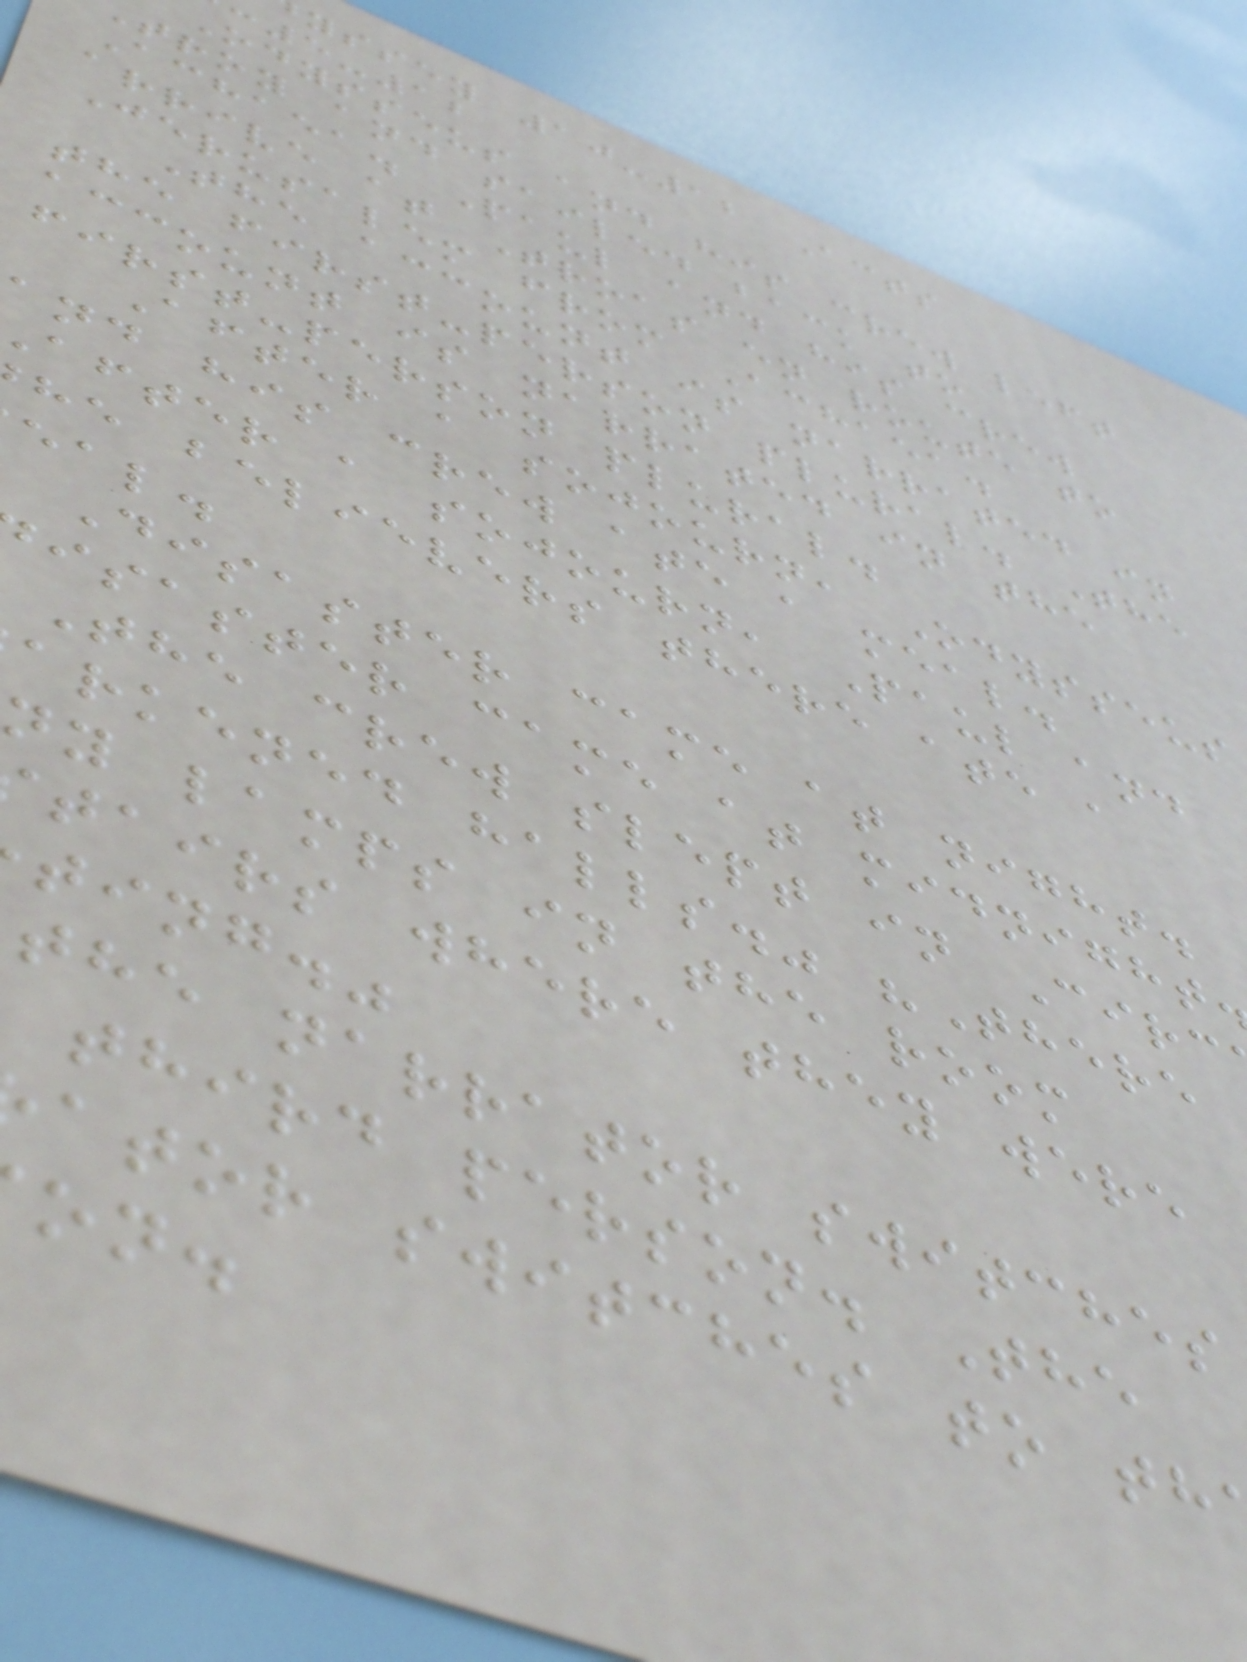yssey 10-12 Acts
5-12
Odysseus and his crew left
troy and sailed back to
Achaea. Paul and his crew
arrive at Troas en route to
Jerusalem from Achaea.
The account is narrated in
the first-person plural. The
account is narrated in the
first-person plural.
After a sojourn, Odysseus
and his crew ate a meal.
after a sojourn, Paul and
he believers there ate a
eal.
Disaster came at night.
isaster came at midnight
The crew slept in Circ
arkened halls." "There
ny lamps in the room
tairs where they were
ting."
the narrator switches
third person. The
ator switches to th
